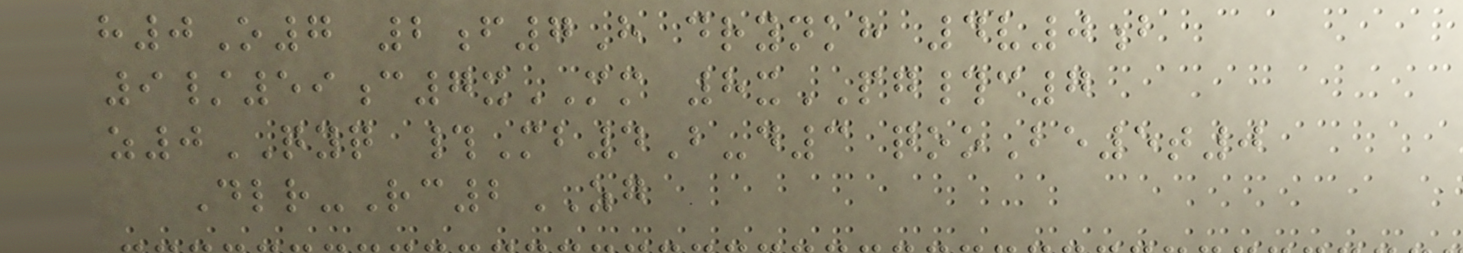h0O7 2f7H drynkh 4v0b
9/59c7xMM 8xPG#c7
z0QYQ #Mb4B-d3 qooBe5t0
Dlr-Rc2ZG
